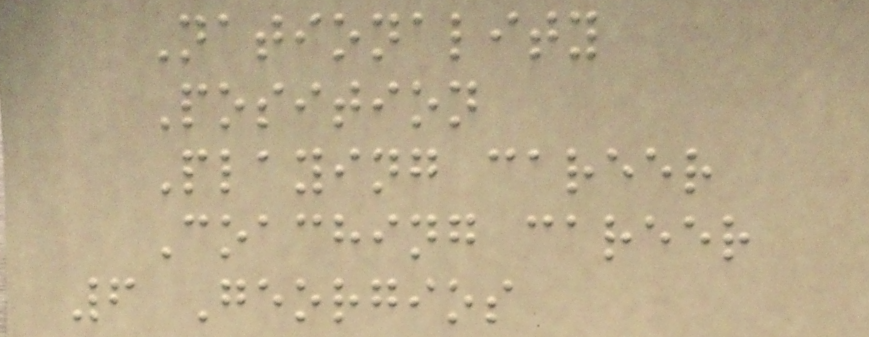Nationality
Position
Playing career
Coaching career
6 Georgios
